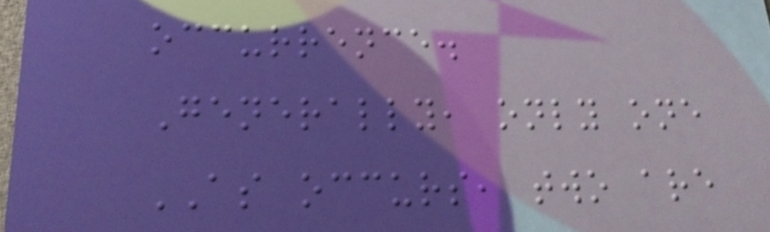occurrence.
Generally, only one
AS occurs, two are
